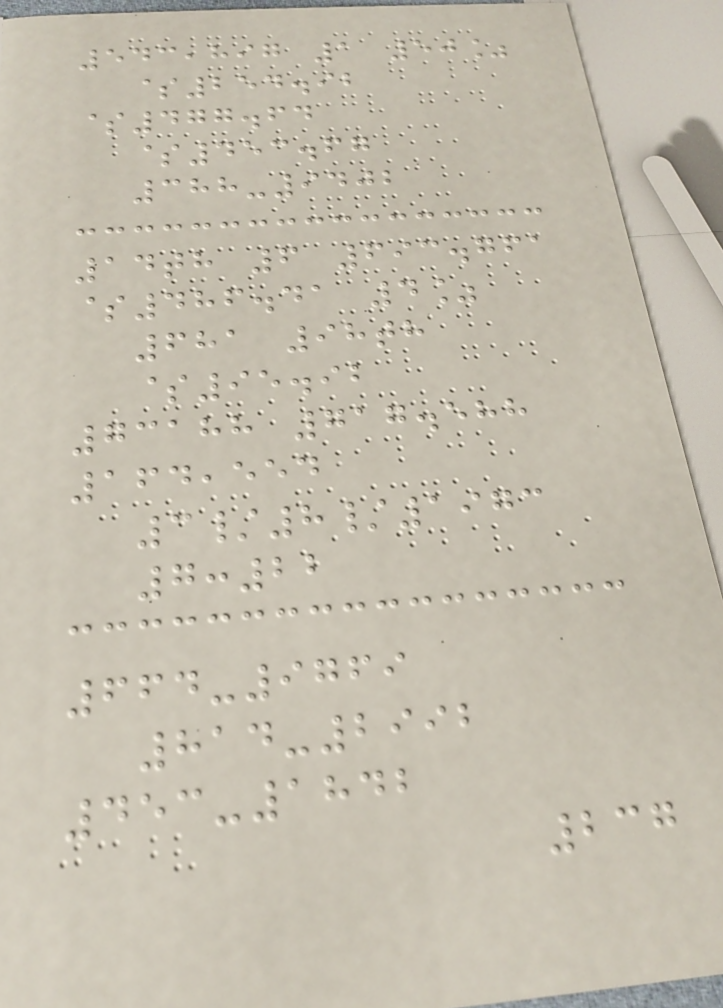543,897 1 50%
$254.92
$477.64
$453.67
388-9402
14th 6 693.761
$486.41 4%
681 98th
$95.92
73188 717.588
164,554
3/8/1973
7:22
664-9769
814-2992
453-1842
237
